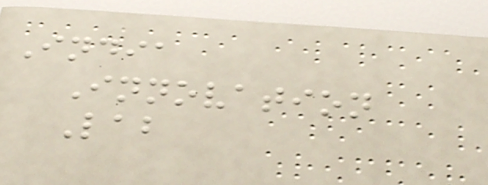India
Innovation
Lab
